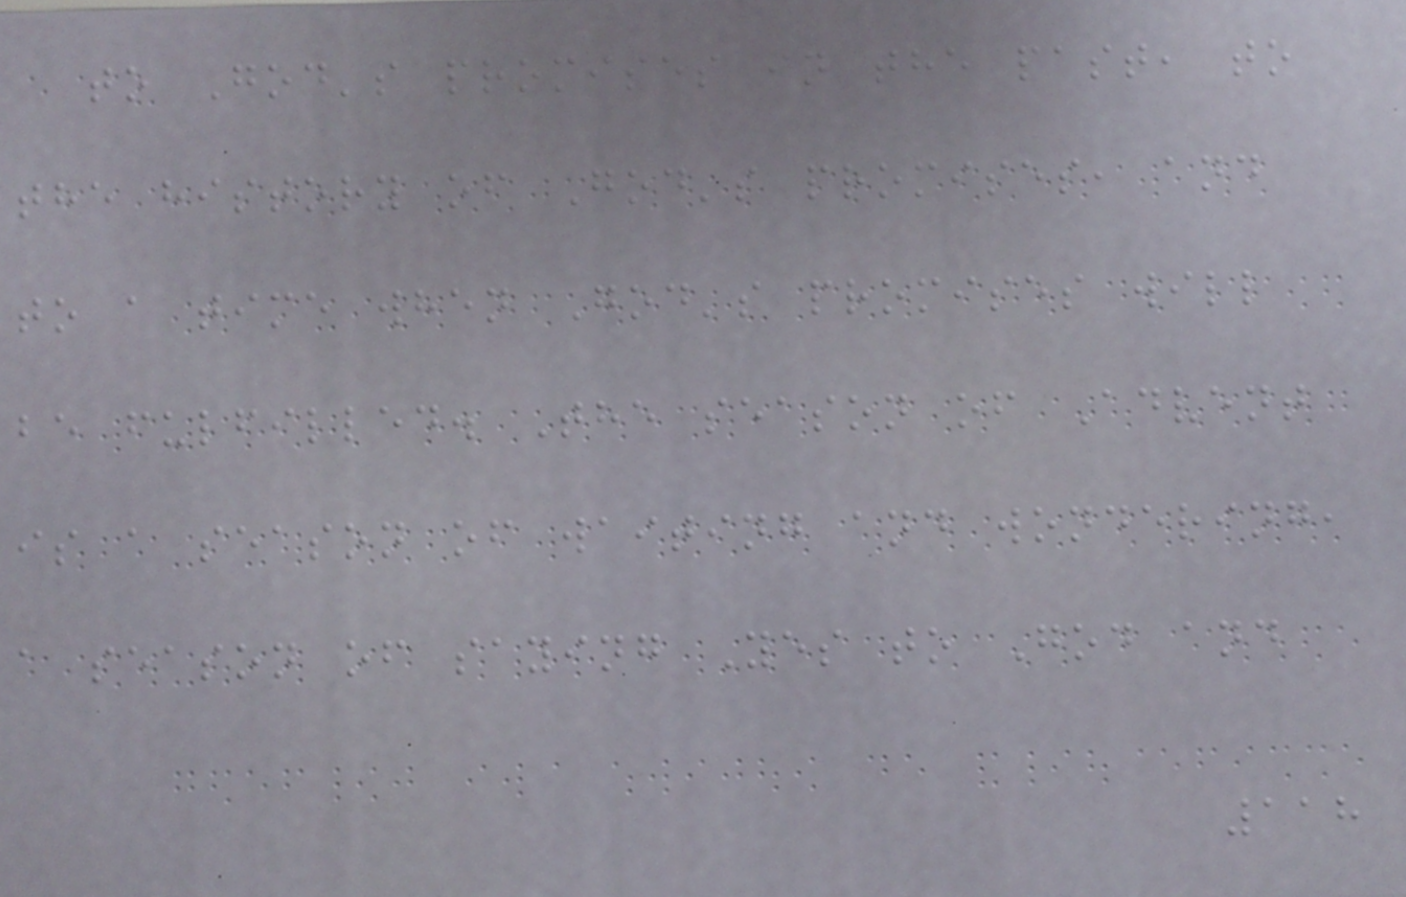to God's promises in the past, to
the history of God's promises, and
to a time when God's promises will
be fulfilled. The season of Advent
is a season of waiting and wondering,
a season of saying Yes to God and
118
